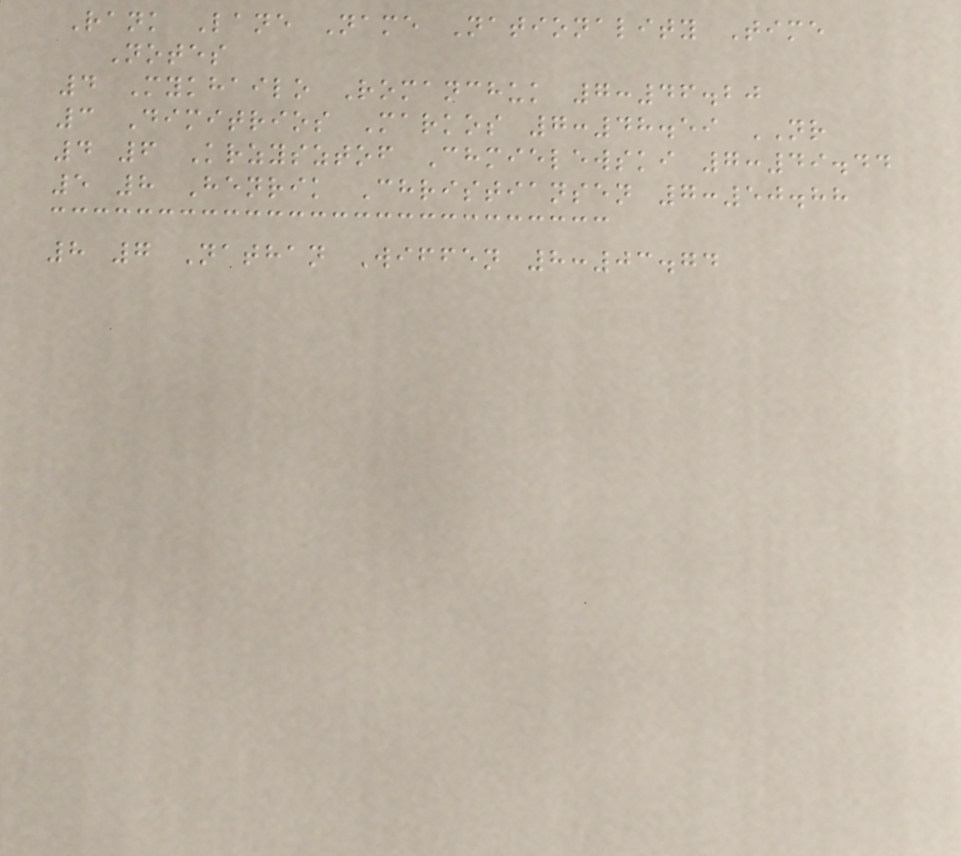Rank Lane Name Nationality Time
Notes
4 Mykhailo Romanchuk 7:46.20
3 Dimitrios Markos 7:48.59 NR
4 6 Krzysztof Chmielewski 7:49.44
5 8 Henrik Christiansen 7:50.88
8 7 Nathan Wiffen 8:03.74
